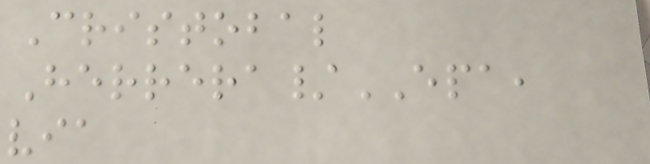Cristobal
Herrera/EPA,
via
